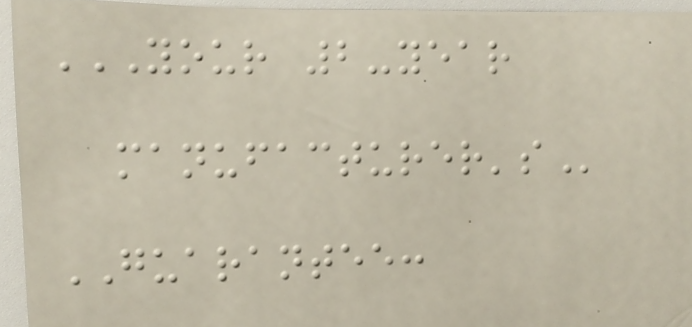YOUR 2-YEAR
MANUFACTURER'S
GUARANTEE:
